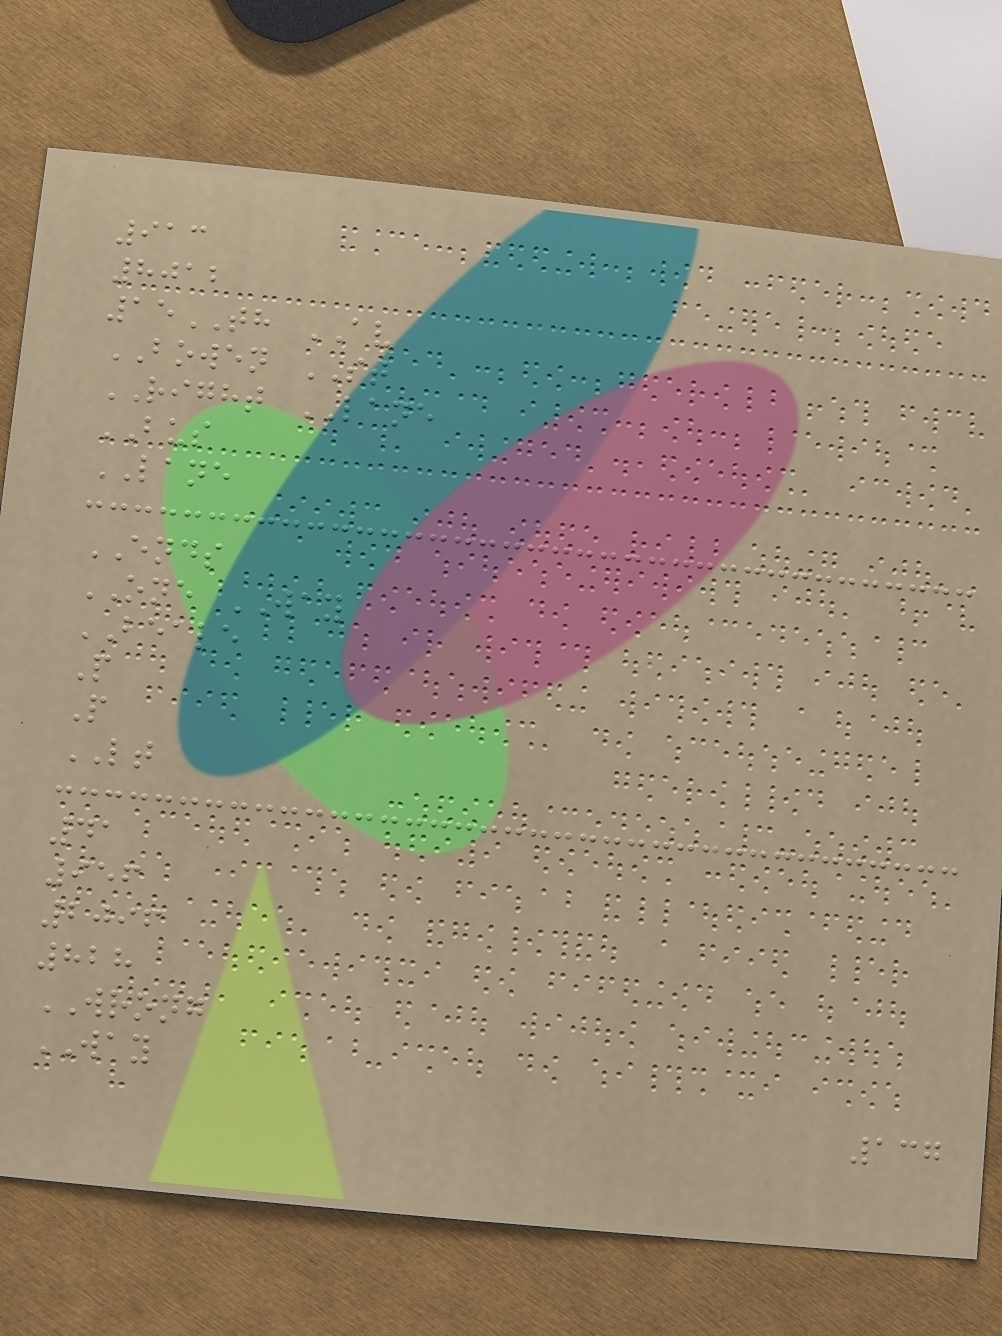913
8012
15TH AV
BOWEN ST
RIGHT LANE
BUS
LANE
ENDS
ONE WAY
BEALE
P
P
LT
41
956
2096
828
WRONG
WAY
137
